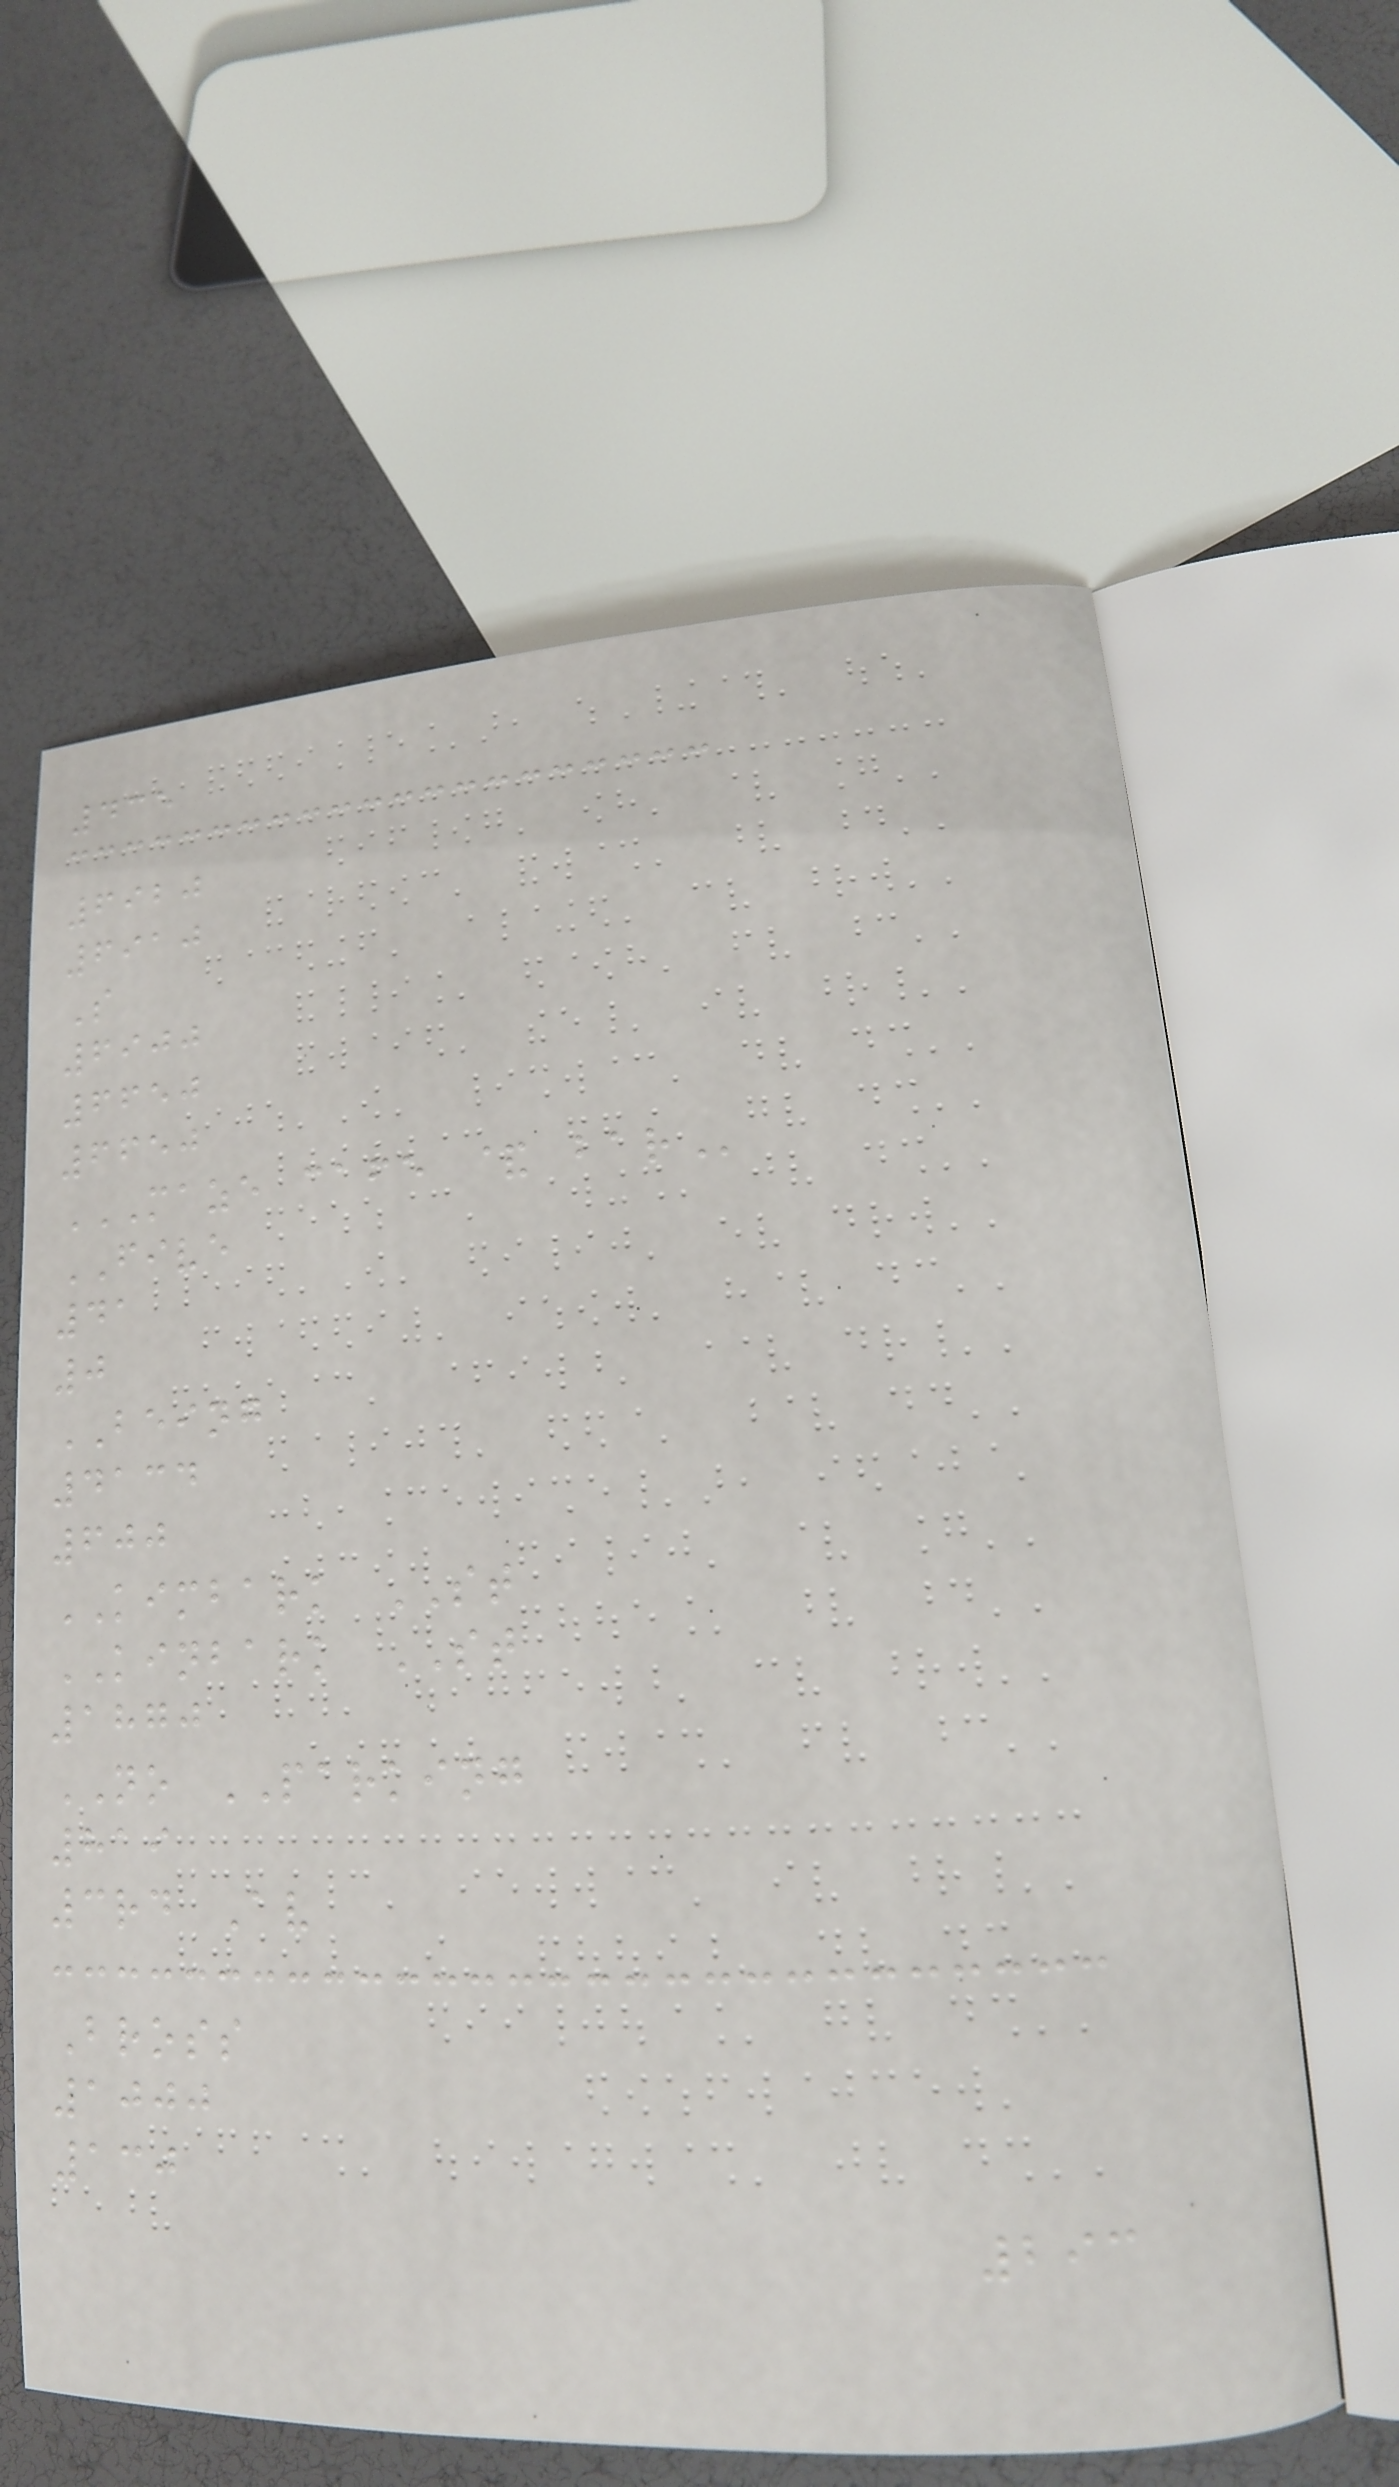435
6920
6910
S
6900
6650
6650
MAZE CAFE & BAR
FIVE
41
0
BEING
4134
600
KIMBARK ST
KINBARK ST
1870
NO PARKING
819
3rd Av
Bross
1000
130
293
